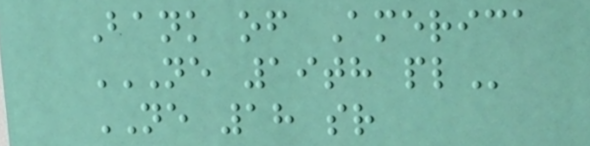Bank of America
NE 19TH PL
NE 18 sr
